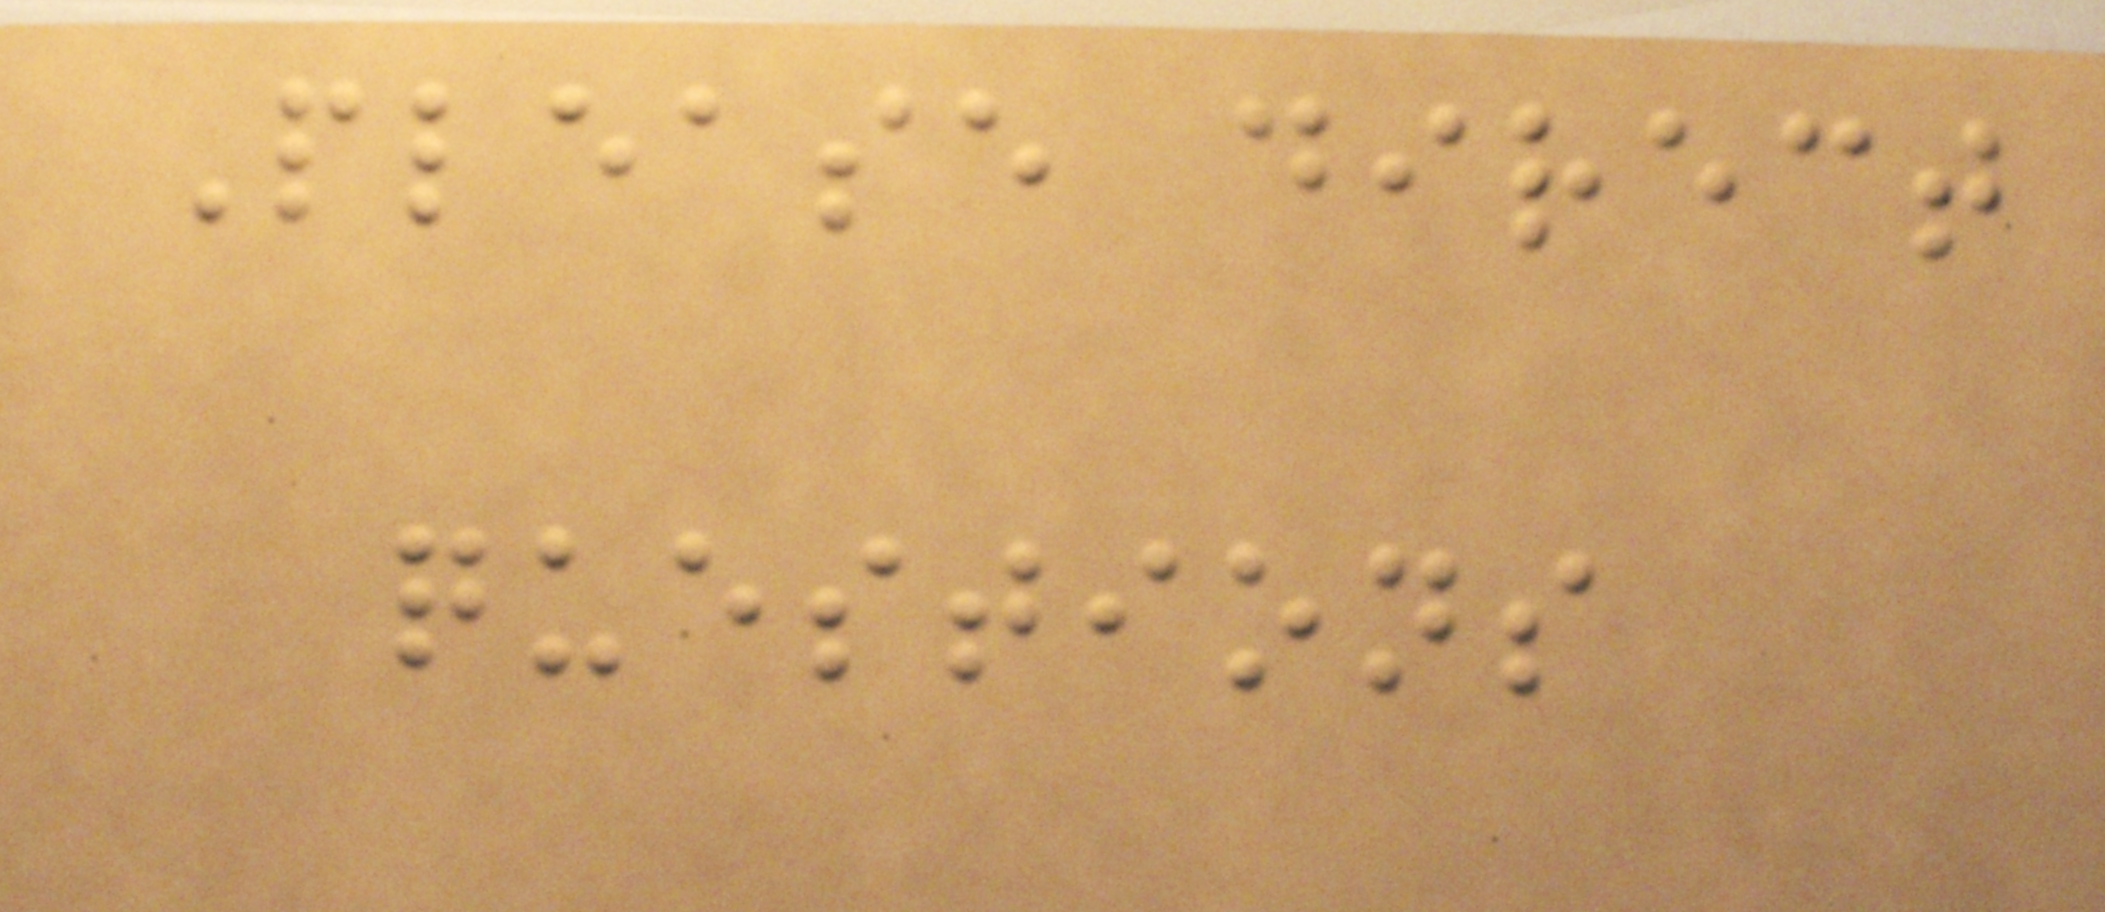Please direct
questions
